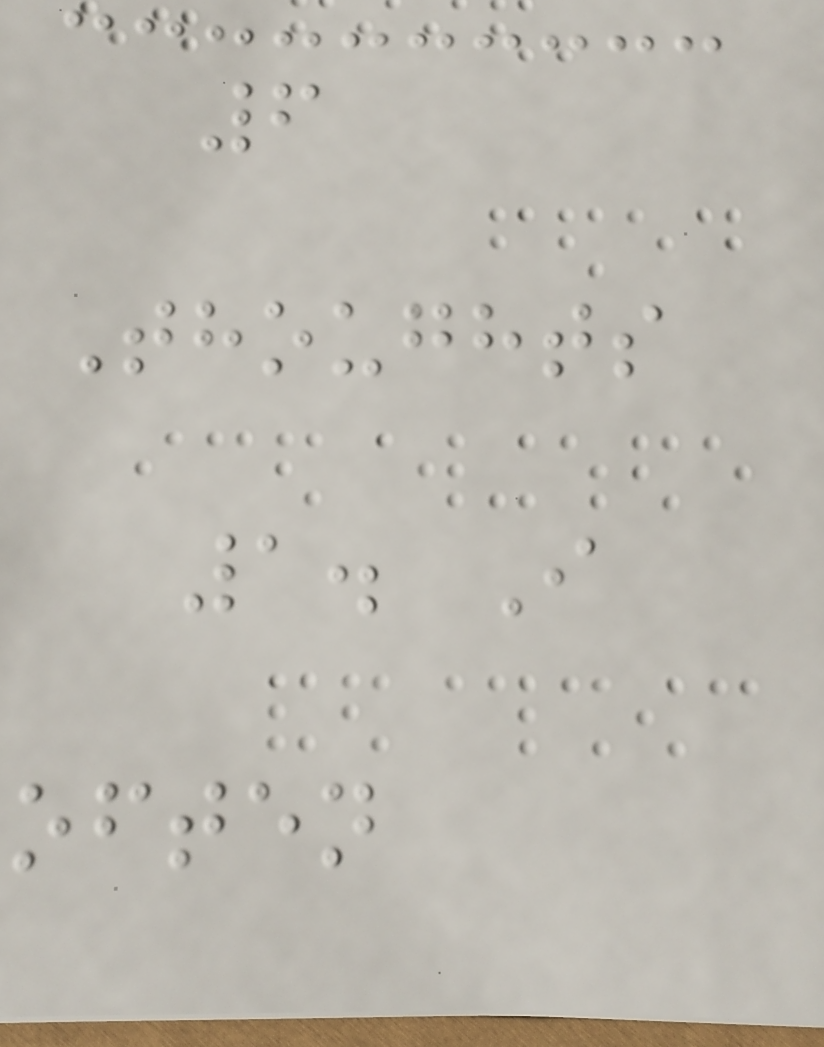6
Thoughts
1. I
often
